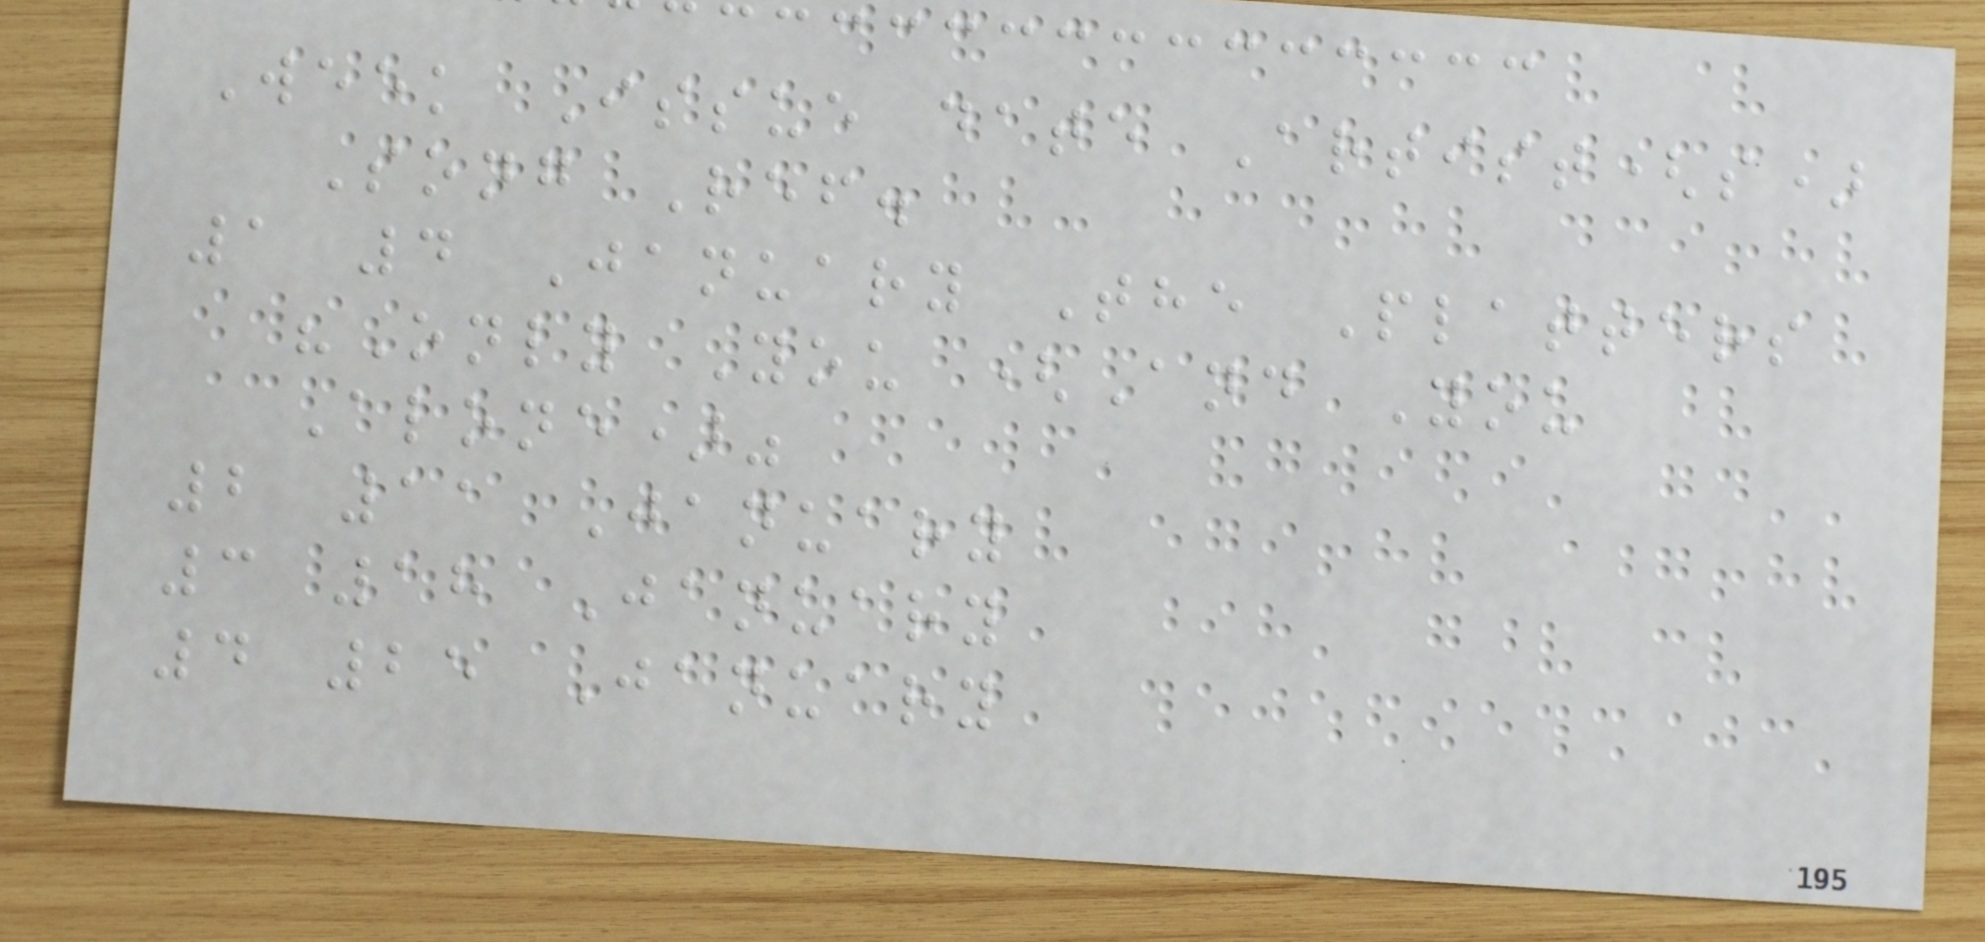Week Issue date Artist(s)
Song Ref.
1 4 January The Platters
"Only You (And You
Alone)"
2 11 January
3 18 January
4 25 January
